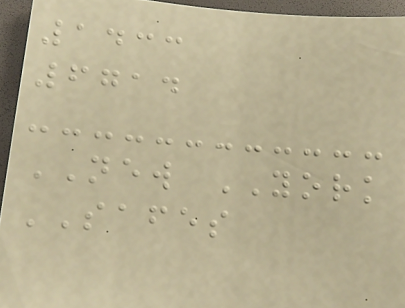1433
6714
NEW YORK
SAFES
